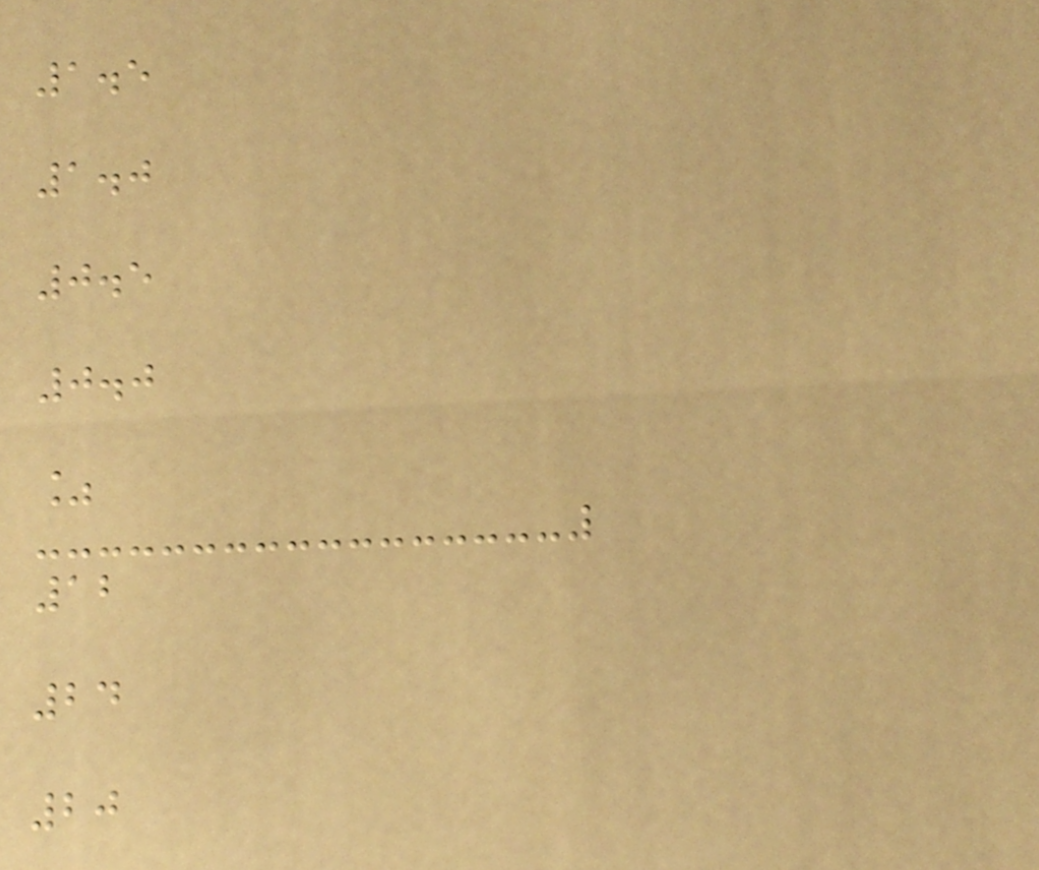1.5
1.0
0.5
0.0
%
12
24
20
